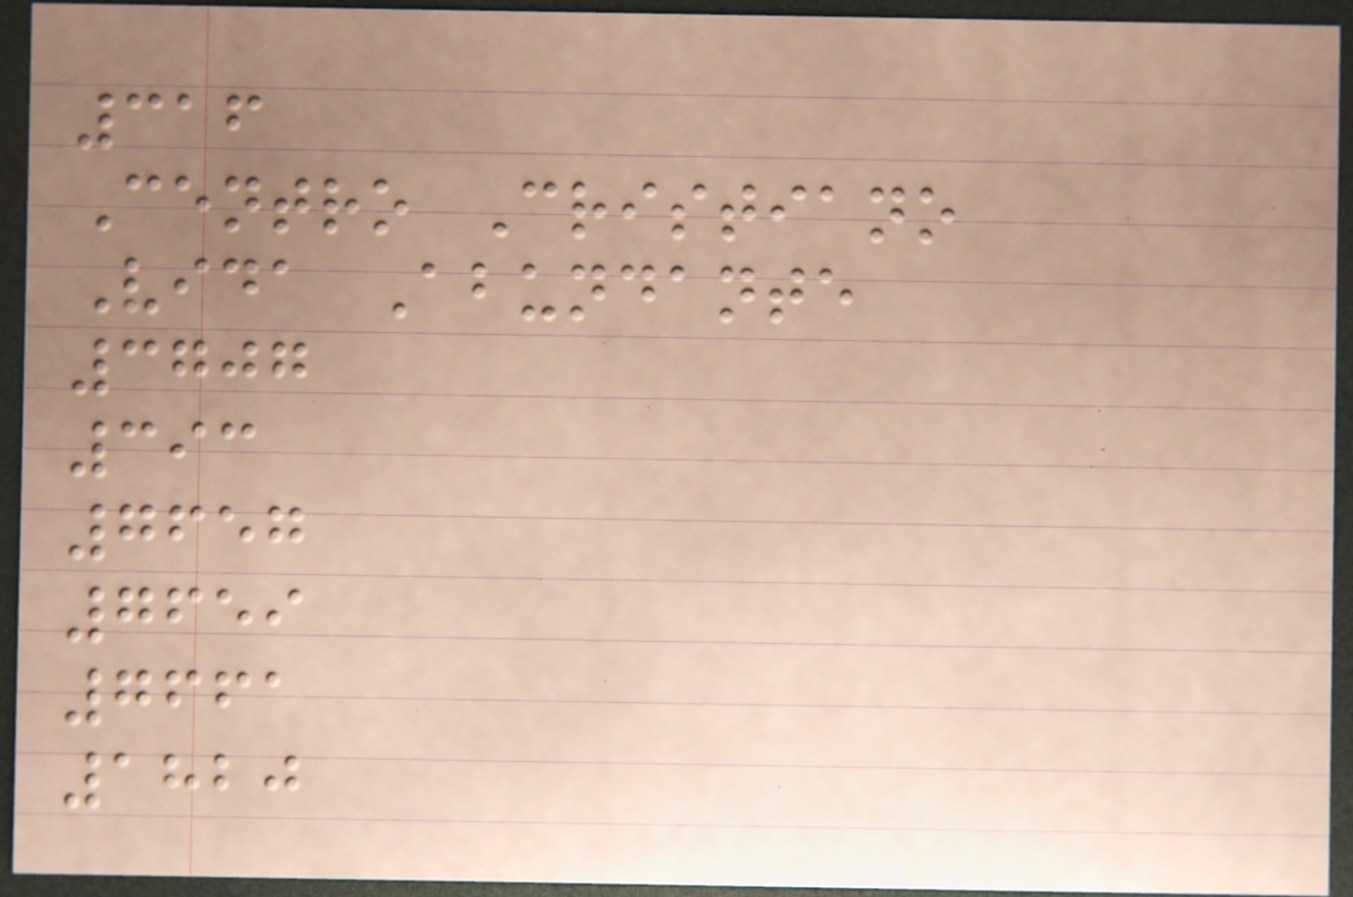316
Centro Cristiano
Vida Abundante
3707
393
7657
7659
7661
1820
